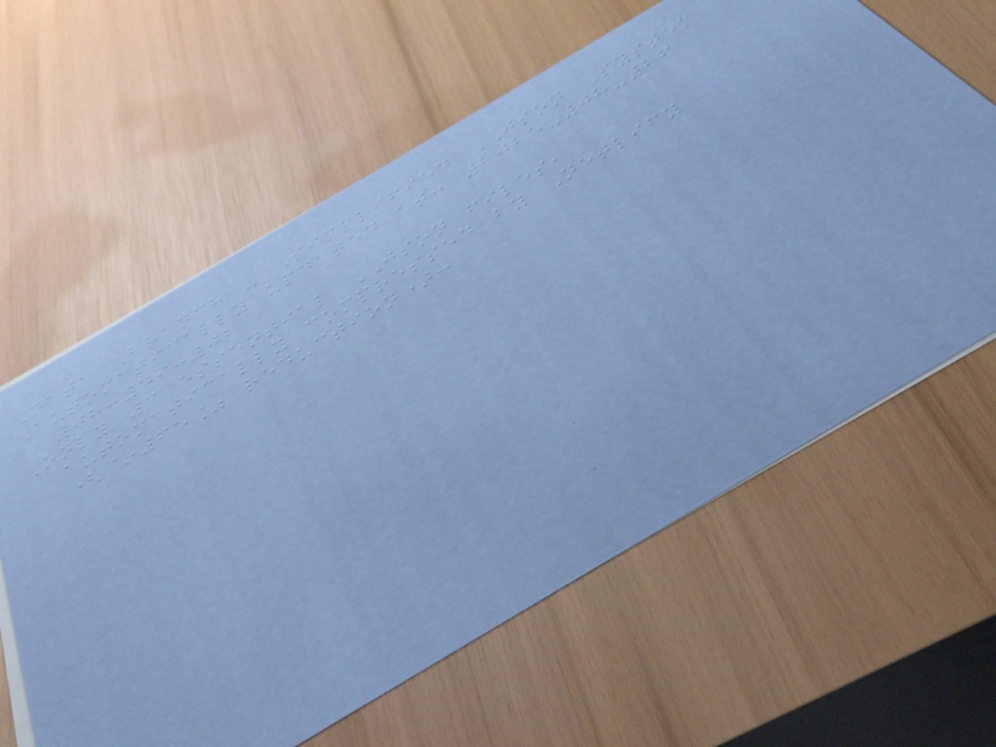Data Branch - Simplified JSON System
Automatically updated at: 2025-08-26
08:49:02
Only 3 essential JSON files,
automatically compressed by Netlify
(~65% reduction):
